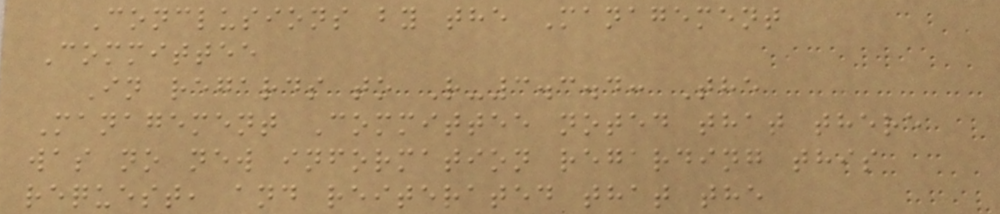Conclusions by the Management
Committee
In regards to R-3.3.4: The
Management Committee noted that there
was no new information regarding this
request, and reiterated that the
